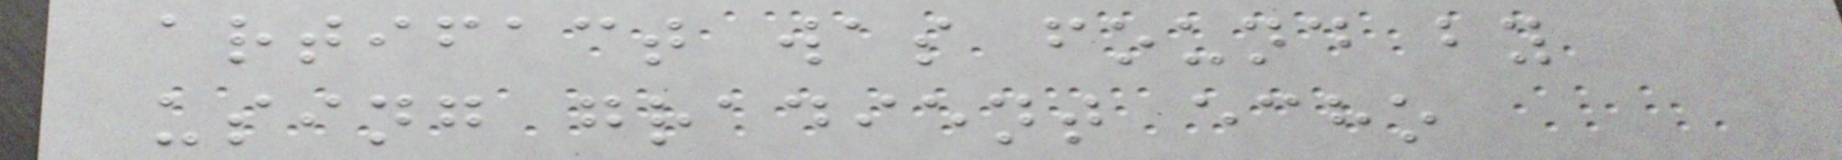artifact was found by
using gradient echo
